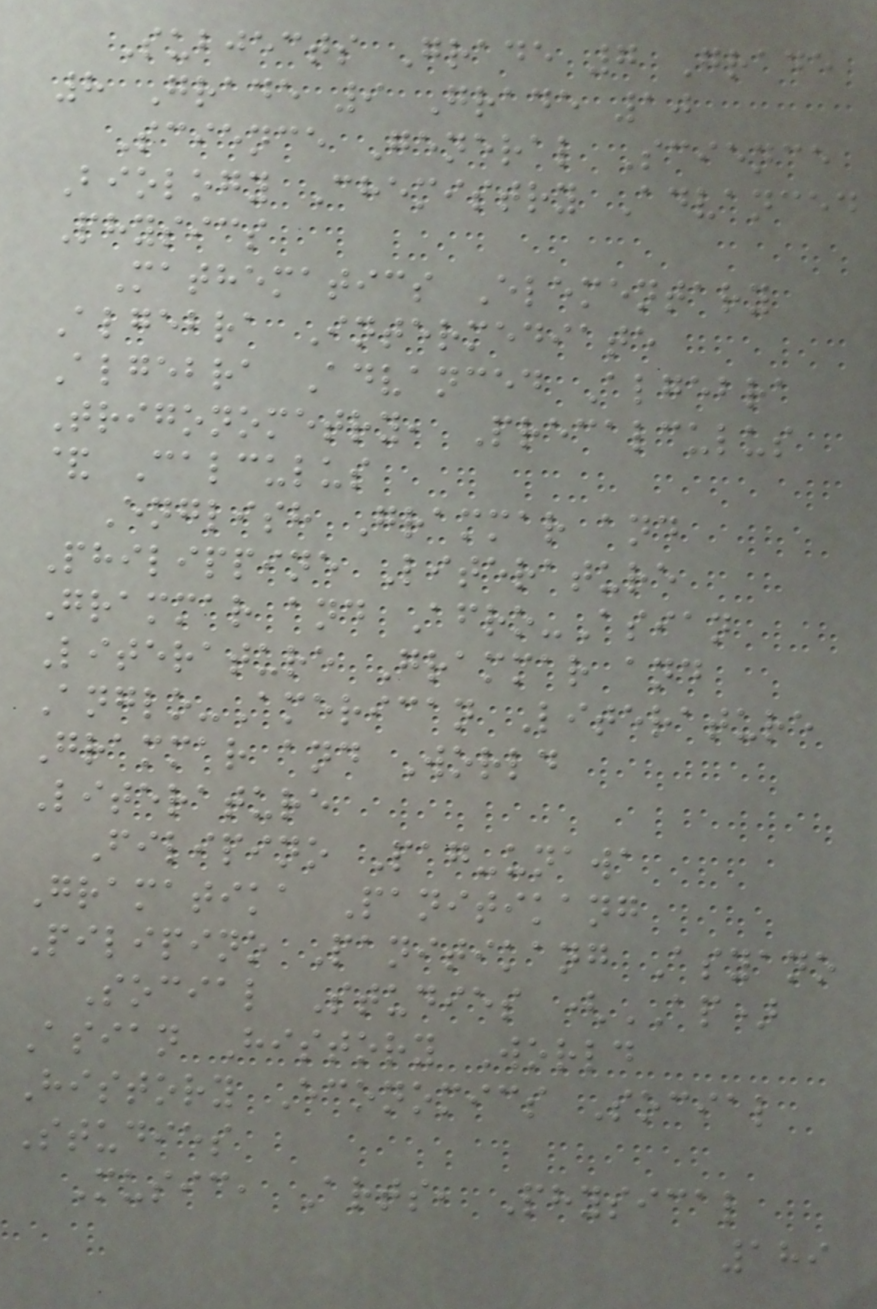Subjects Grade 7 Grade
8 Grade 9 Grade 10
Science General Science
Biology Chemistry Advanced
Physics
Mathematics Elementary
Algebra Intermediate
Algebra Advanced Algebra
Trigonometry, Precalculus
& Calculus
English Grammar and
Philippine Literature
Grammar and Afro-Asian
Literature Grammar and
Anglo-American Literature
Grammar and World
Literature
Filipino Pag-unawa
Gramatika Panitikang
Pilipino Panitikang Asyano
Social Studies (AP)
Asian History World
History Economics Social
Studies
Music, Arts, Physical
189
